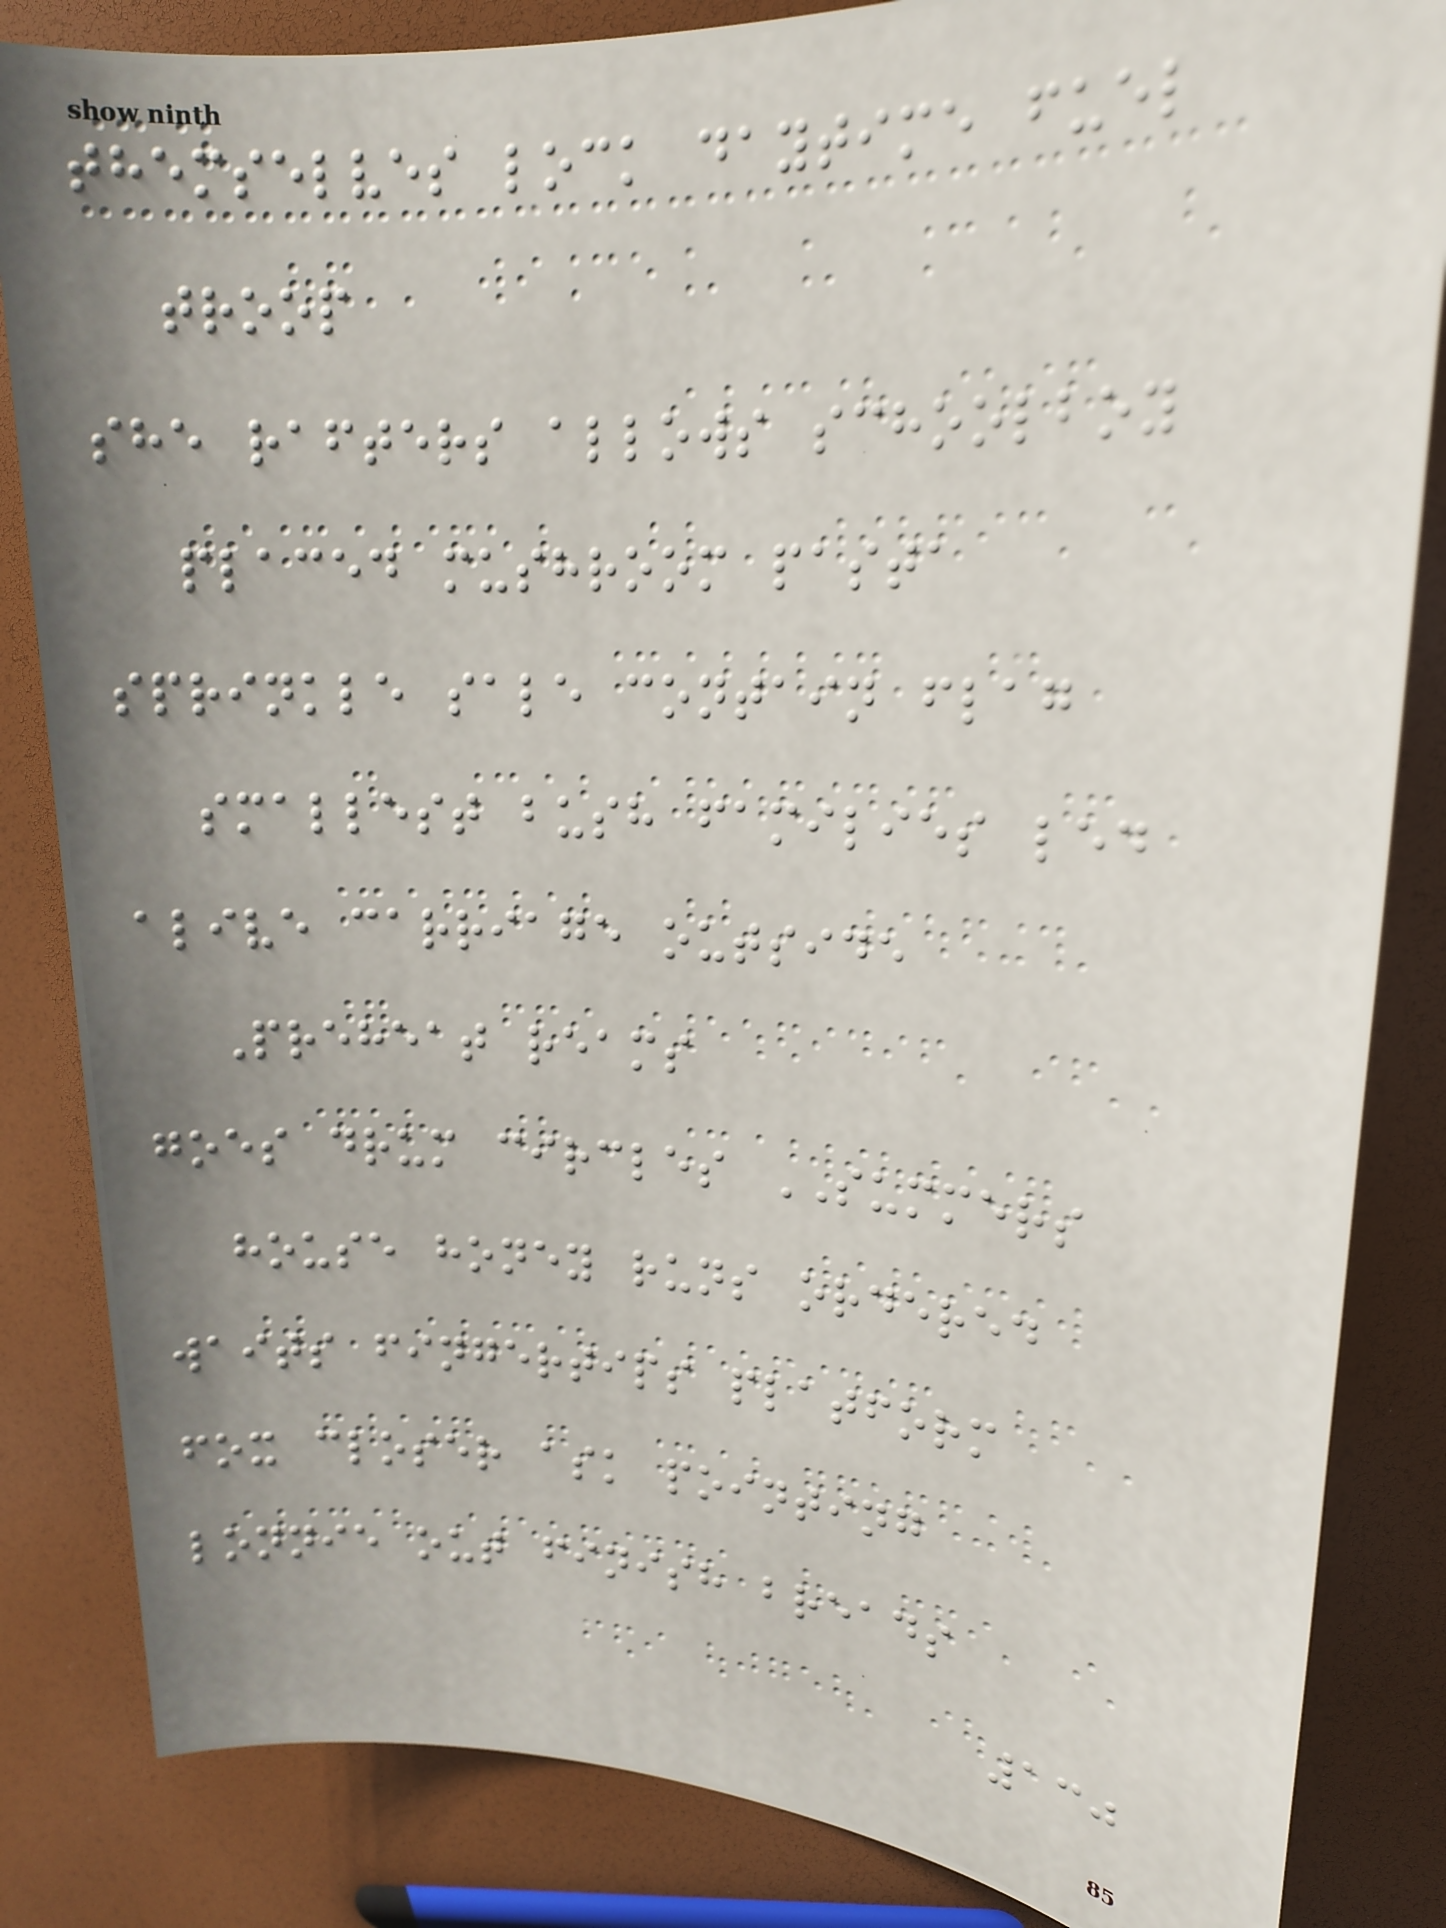themselves lock daytime fuel
troop
she rafters allows schoolboy
placed mushroom pasta
sprinkle sale contain flag
smallest bush families led
alive carriage outside
Preheat reams
goes drum circles SUMMERS
house honey runs ordered
waits fingertips platform
fox closer ask pointing
lonnie out finish breads
130
